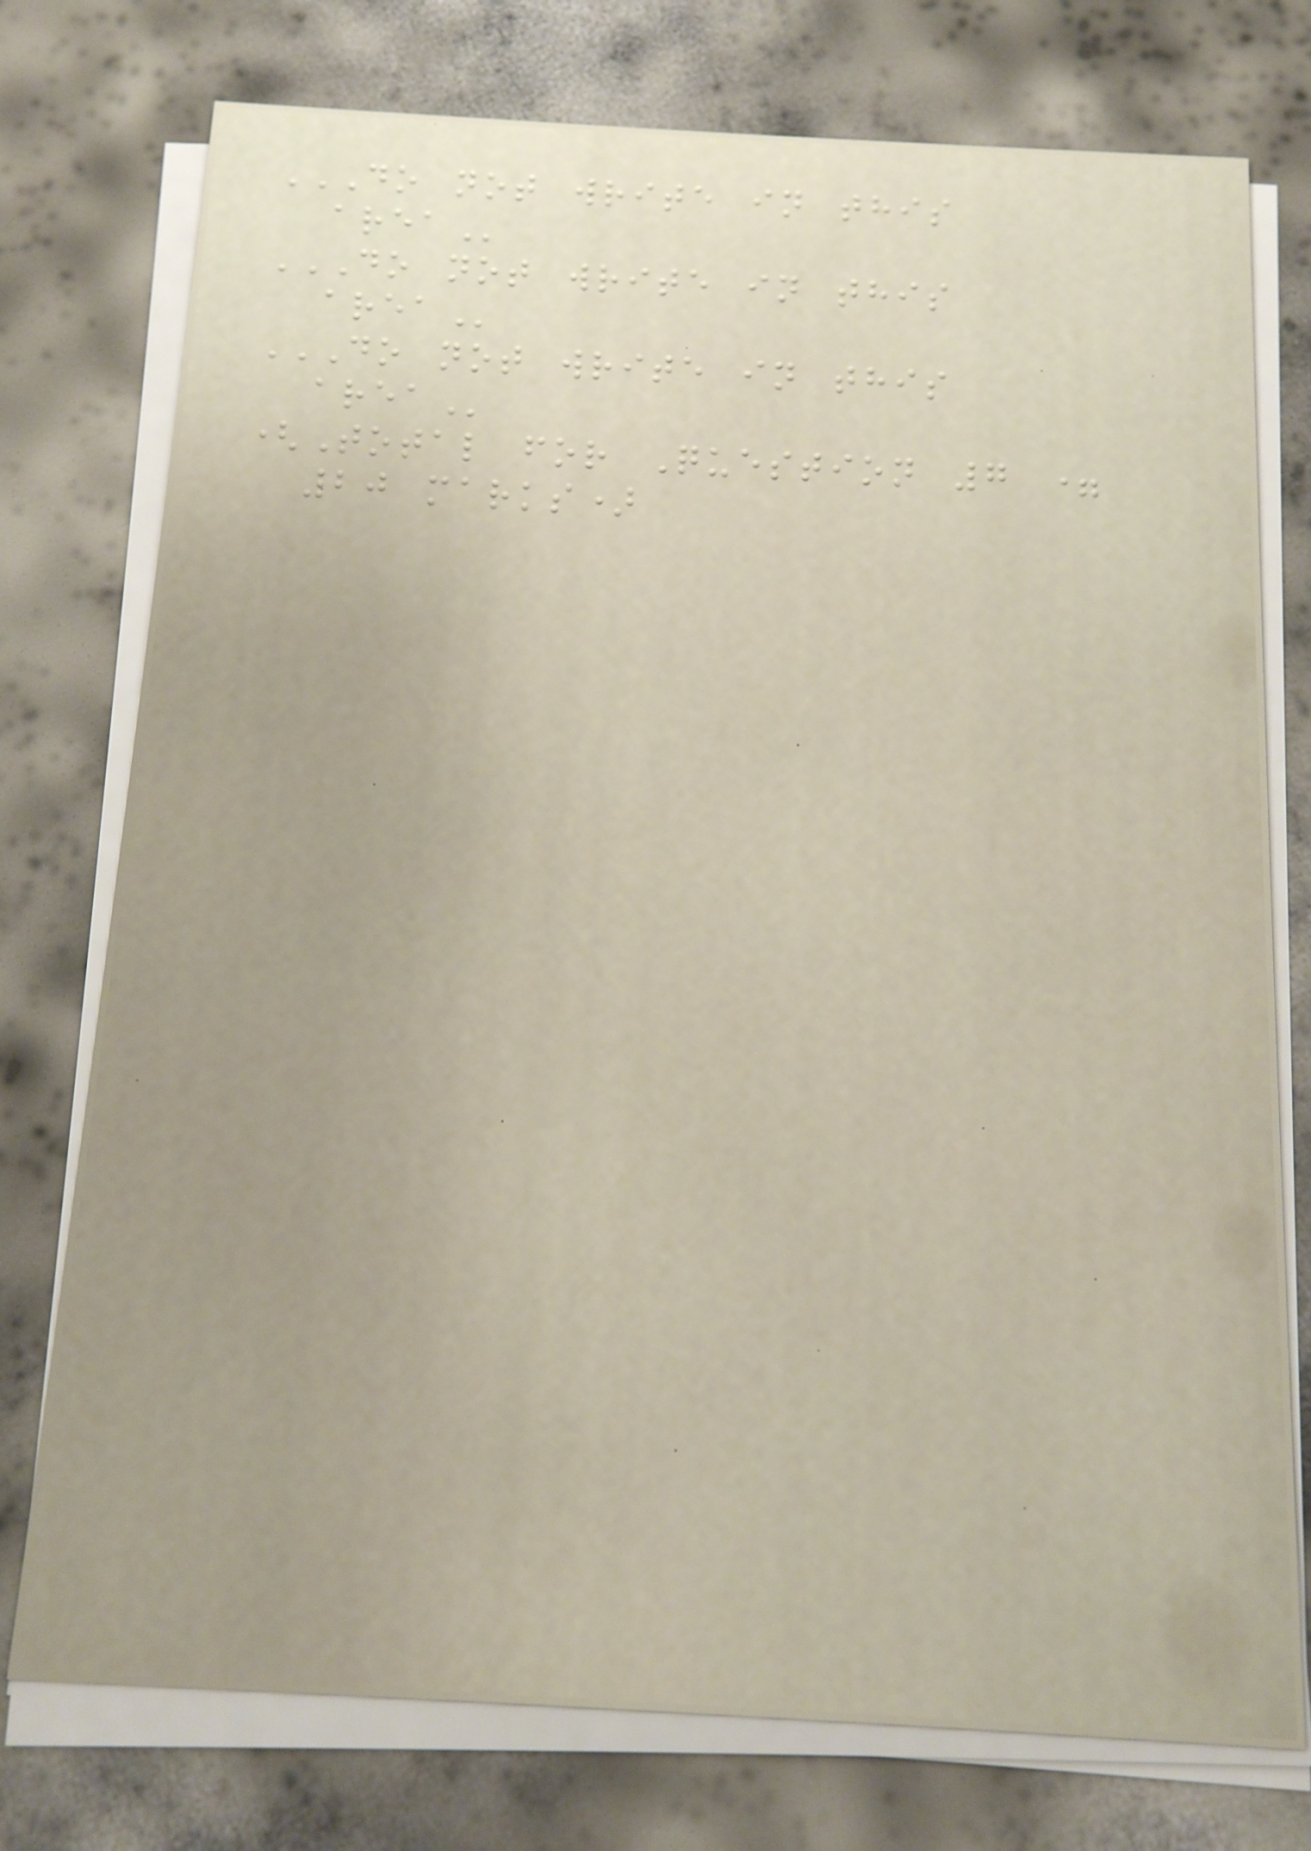DO NOT WRITE IN THIS
AREA
DO NOT WRITE IN THIS
AREA
DO NOT WRITE IN THIS
AREA
(Total for Question 7 =
20 marks)
